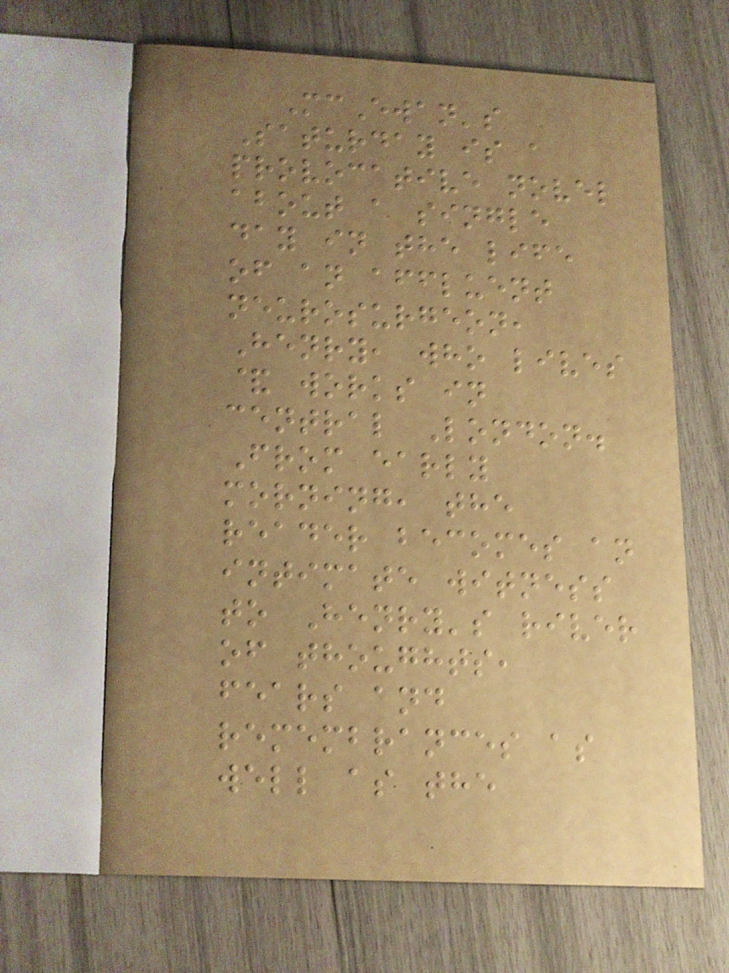McEwan's
Saturday is a
provocative novel
about a single
day in the life
of an affluent
neurosurgeon,
Henry, who lives
& works in
central London.
From early
morning, the
reader becomes an
intimate witness
to Henry's river
of thoughts,
fears and
remembrances as
well as the
